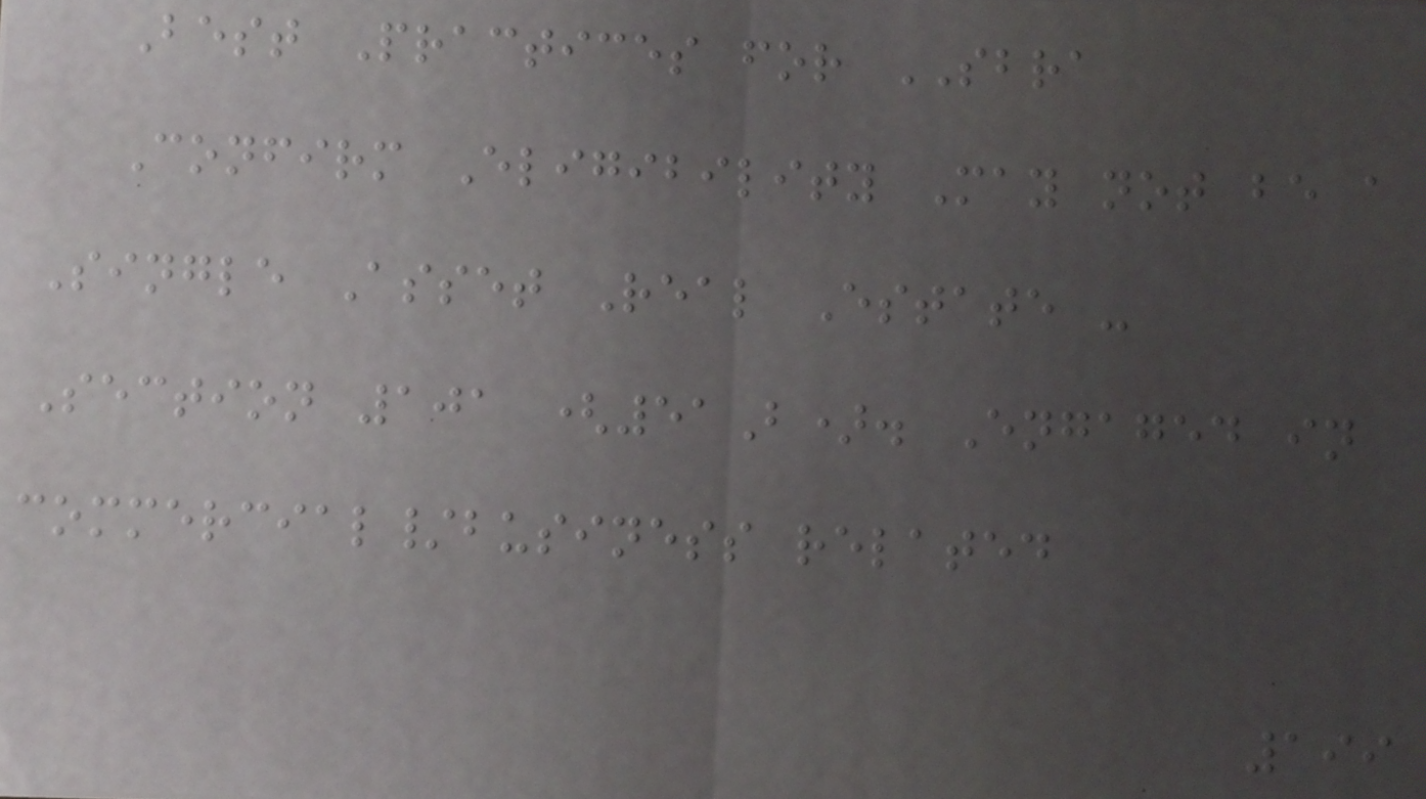Best Practices for SBRA
Confirm Eligibility May not be a
Single Asset Real Estate -
Section 101 (51B). Engaged in
commercial/business related
199
